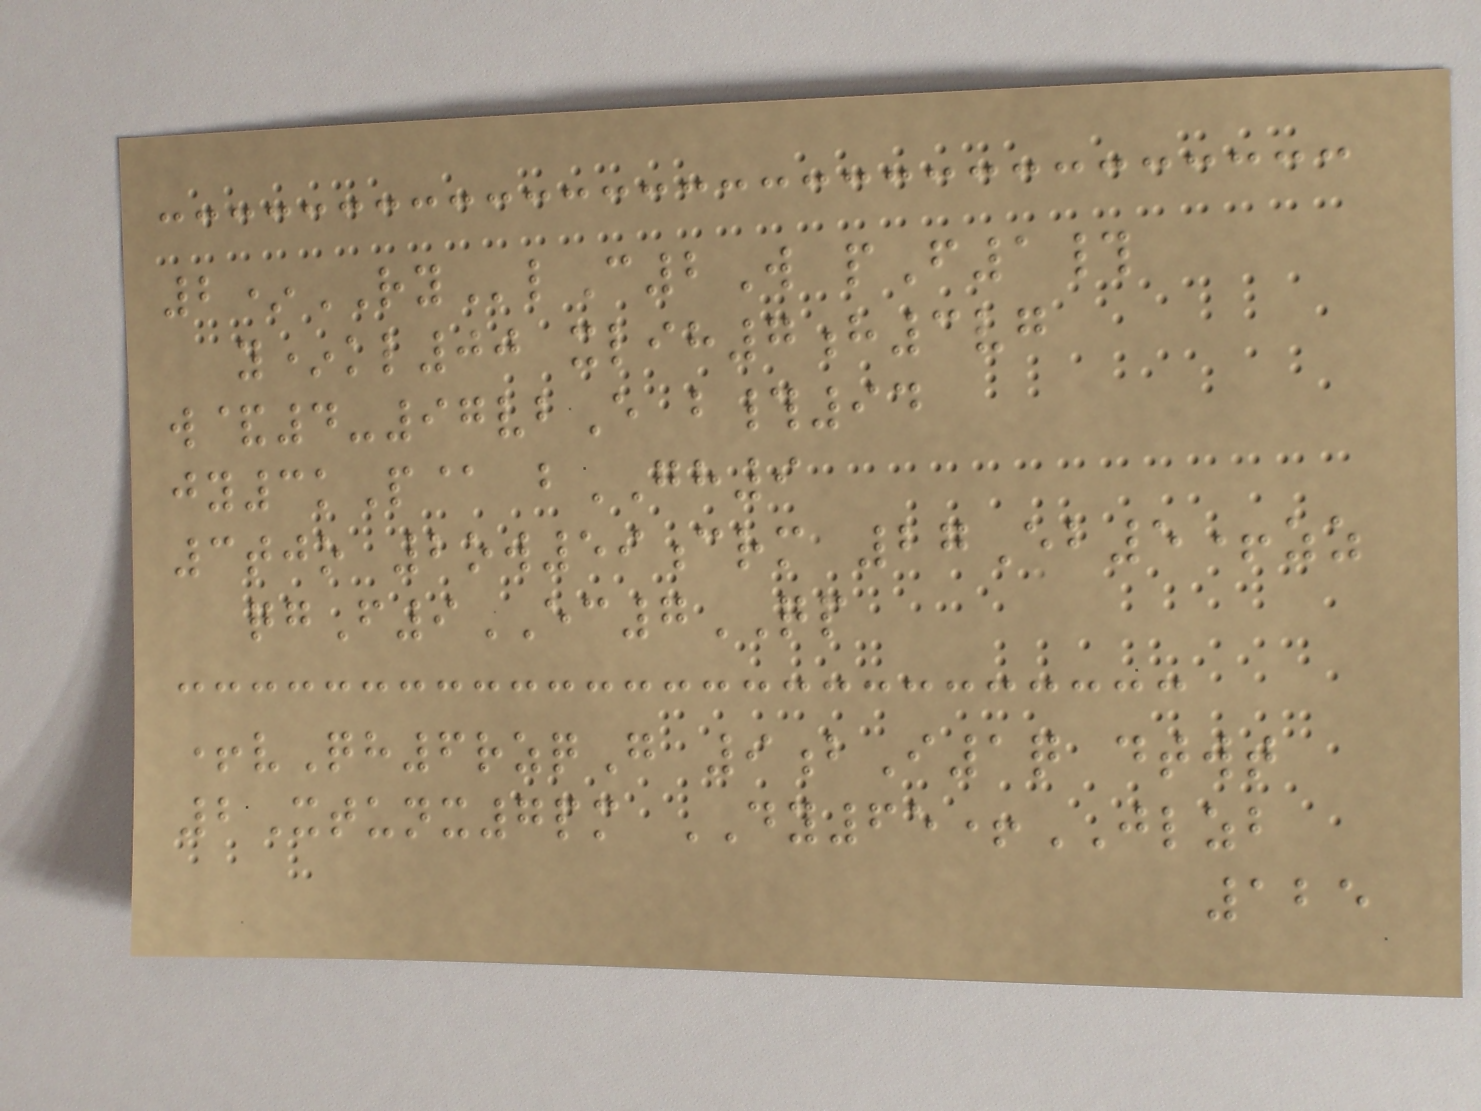2*RYlC2W pF1#
y*kl00 xlih7h3vg
w&4-97vbE b#94
jy3kP@ bGH9
3tjo 2ow59crm 27Eb5+zz
qgF9EC7QP
+vQh6rzqG 9bI1q dtwt
2Xtunx7pm DY65+JLZB
125
